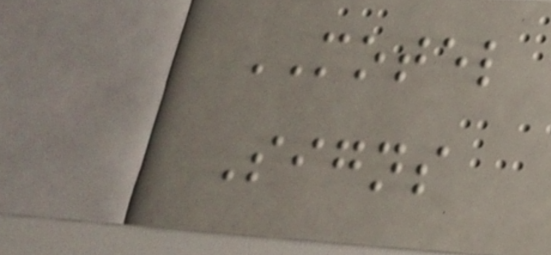MOTEL
Signs
